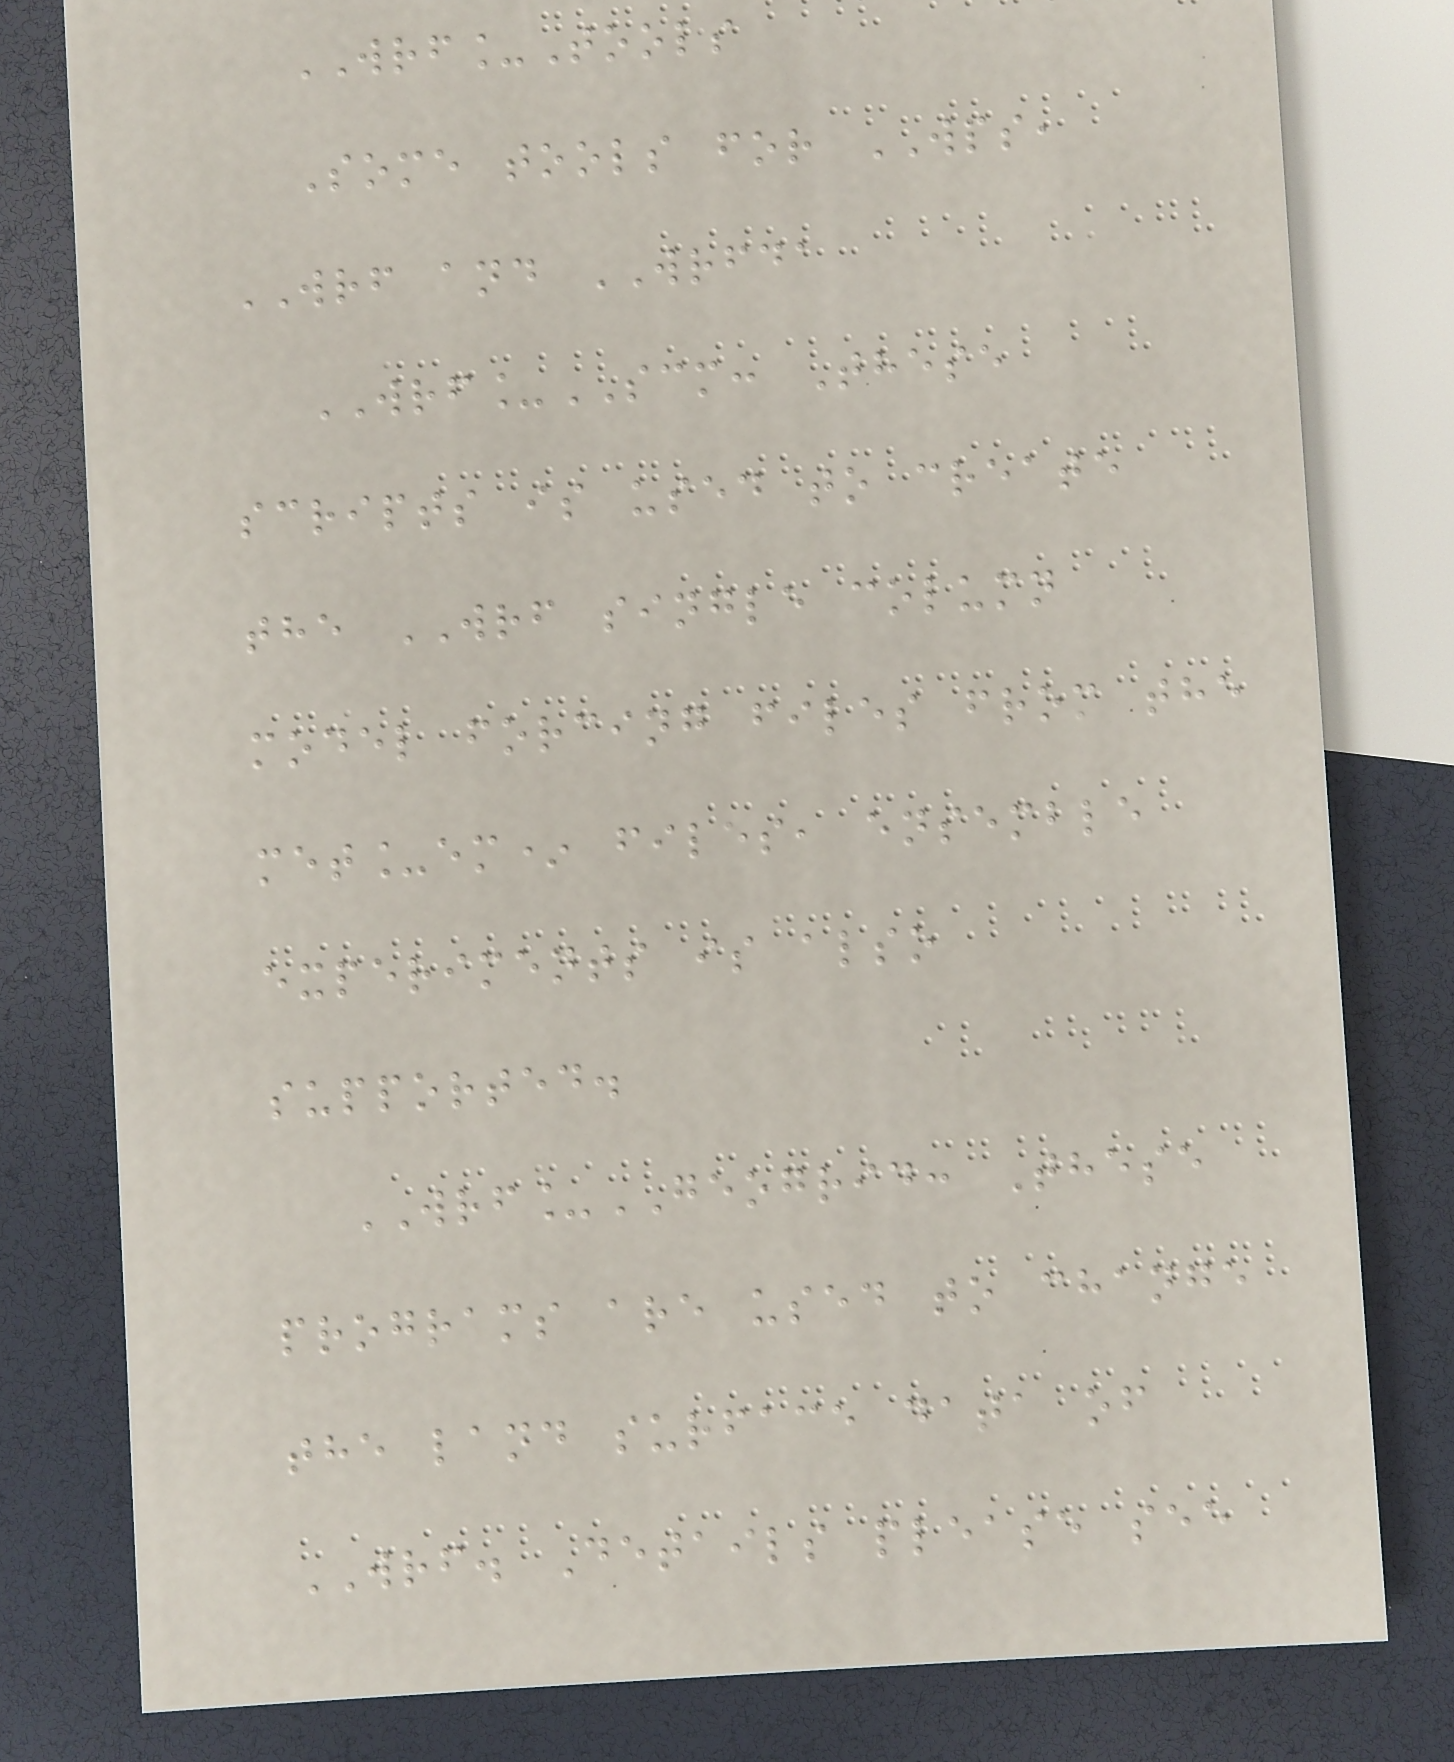WRF_Tools
Some tools for WPS,
WRF and WRFDA
WRF_SCM: These
scripts is used to create
the WRF single column
model forcing files from the
met_em* files, ensemble
experiments is also
supported.
WRF_GEOGRID: These
programs are used to change
the land surface data of
WRF. Details please see
